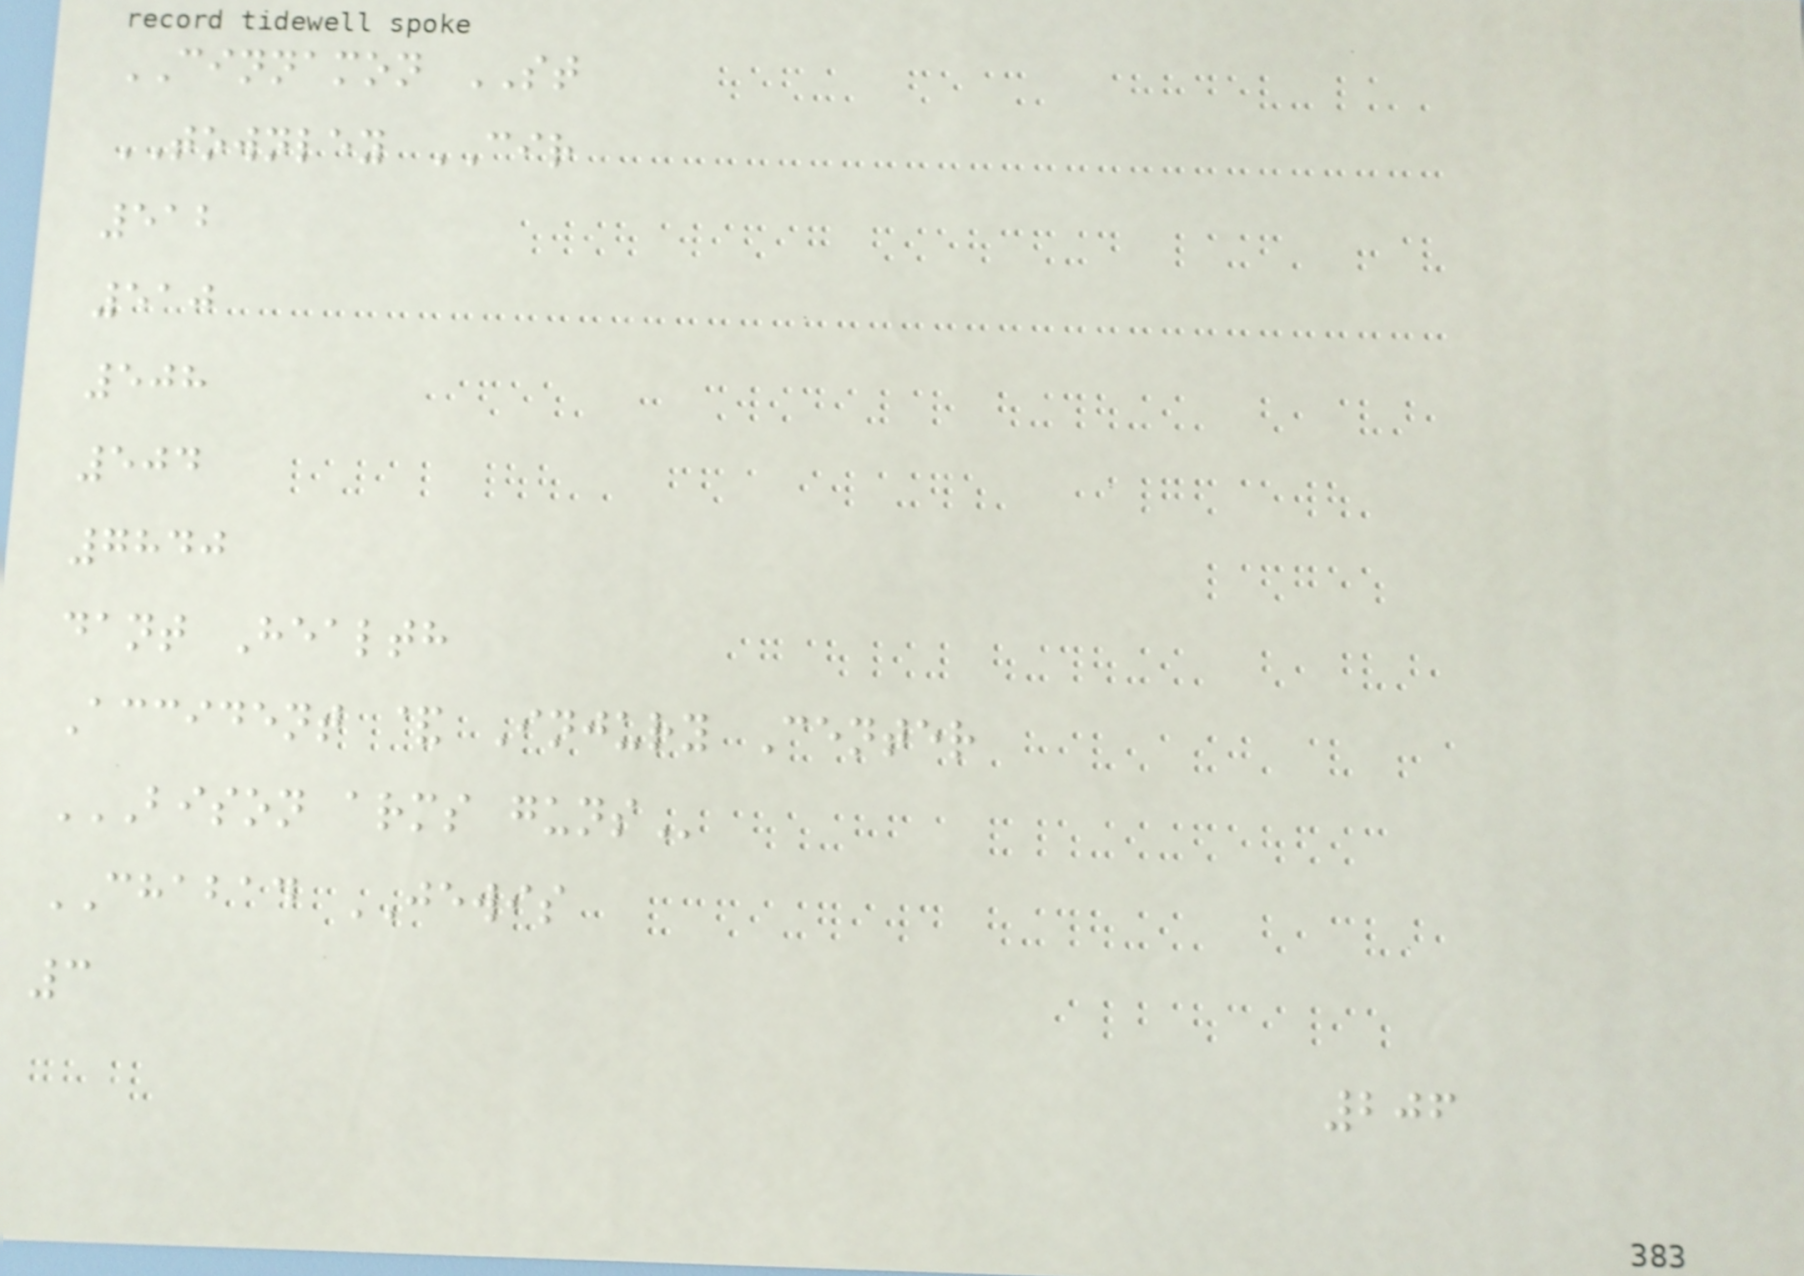CINNAMON ST
TOWNLEY CIR
512
510
508
504
7840
dant Health
Accident & Injury Center
BISON ARMS GUNS
CHABAD JEWIS
3
206
